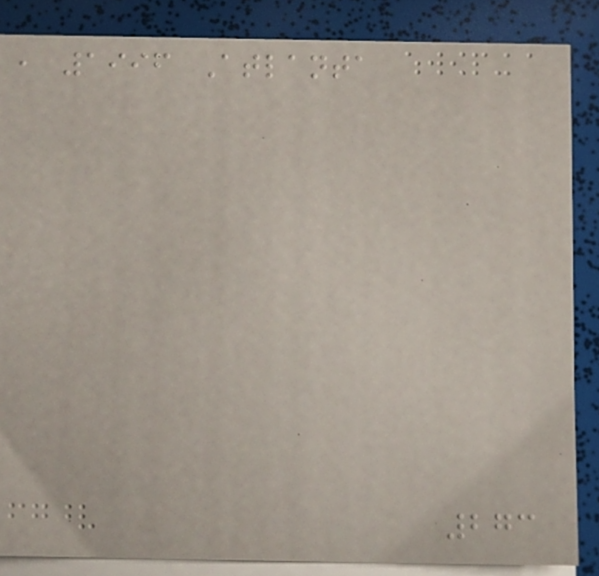, 1996 Atlanta
273
